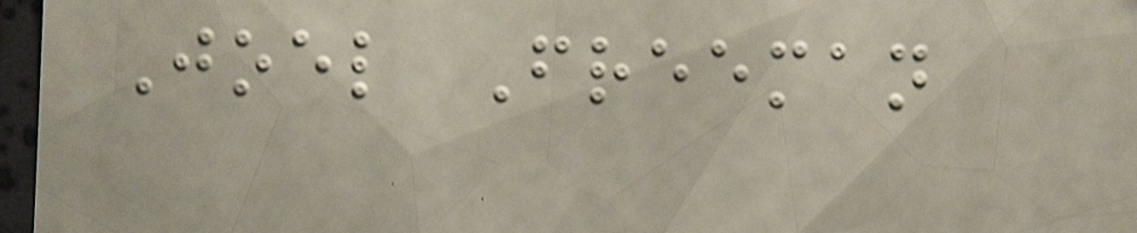Joel Freeman
